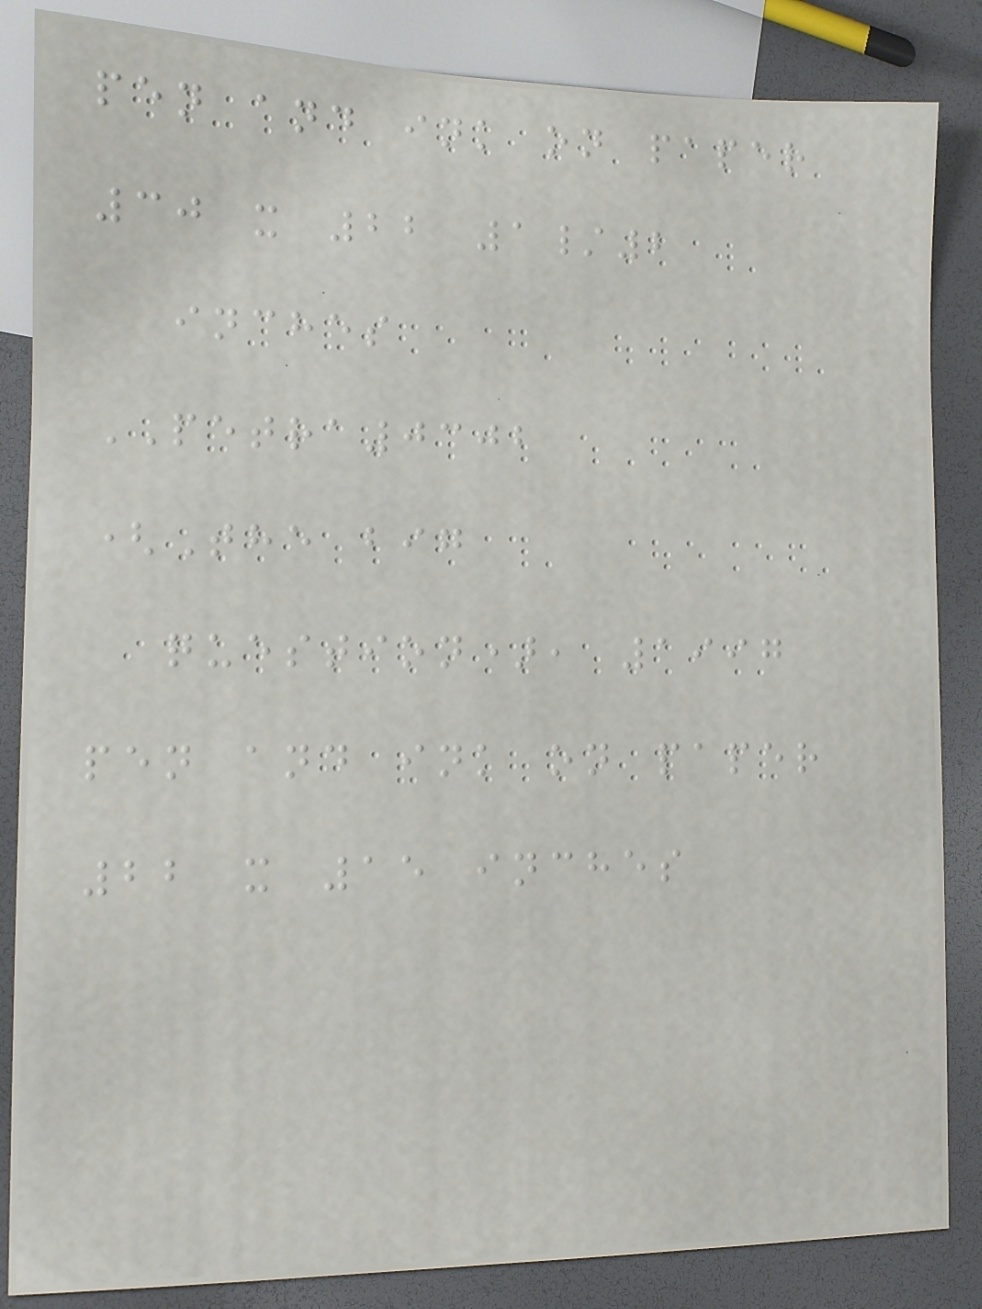pen and ink on paper
30 x 22 1/2
inches
PETRA0302
(The big
question), 1997
pen and ink on paper
22 x 15 inches
